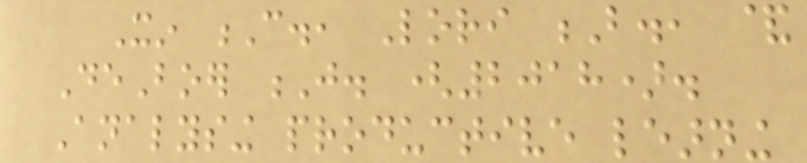Xin C., Lori B., &
DeBoer J. (2018).
Analysing productive learning
